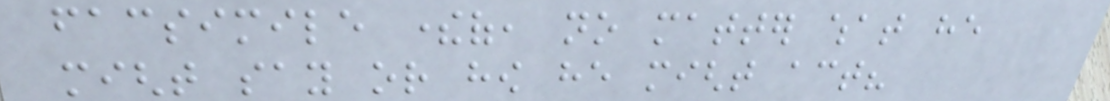facsimile thereof, no matter what he
might say or how he might act?
